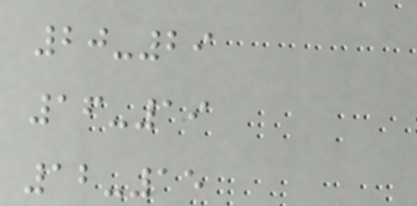20-29
16-19
12-15
